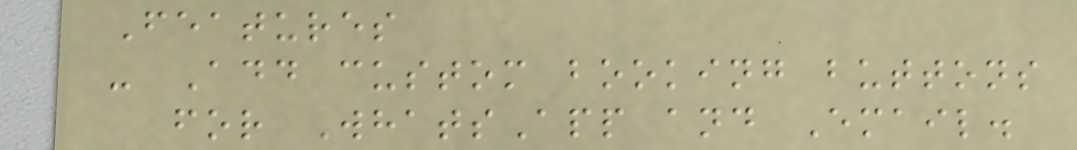Features
- Add custom booking buttons
for WhatsApp and Email.
